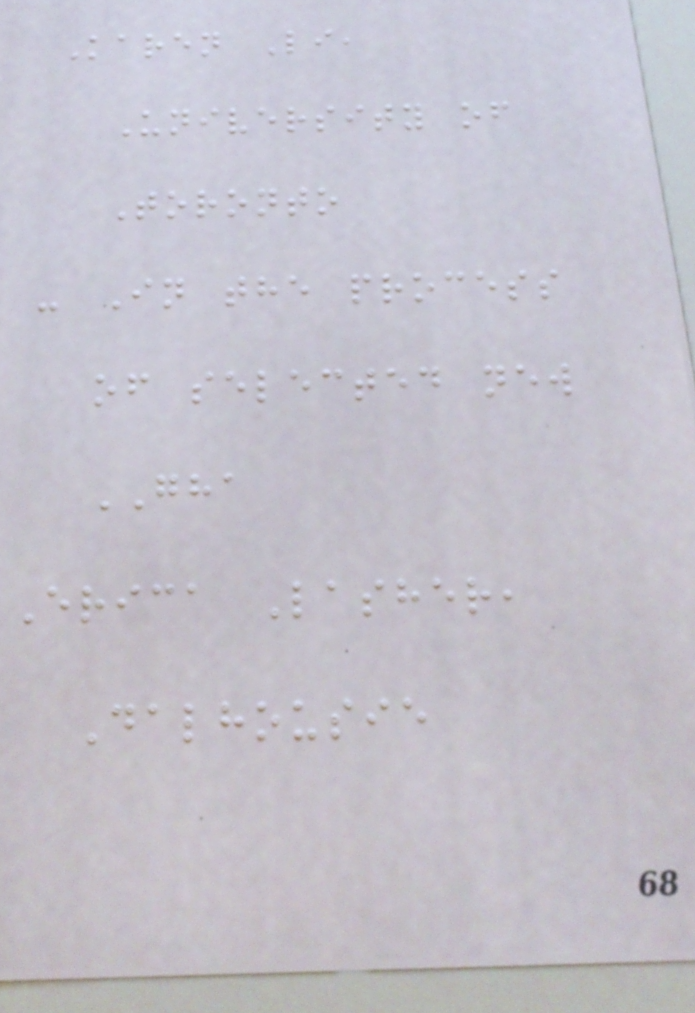Karen Li,
University of
Toronto
- In the process
of selected new
GHA
Erica Lasher,
Dalhousie
